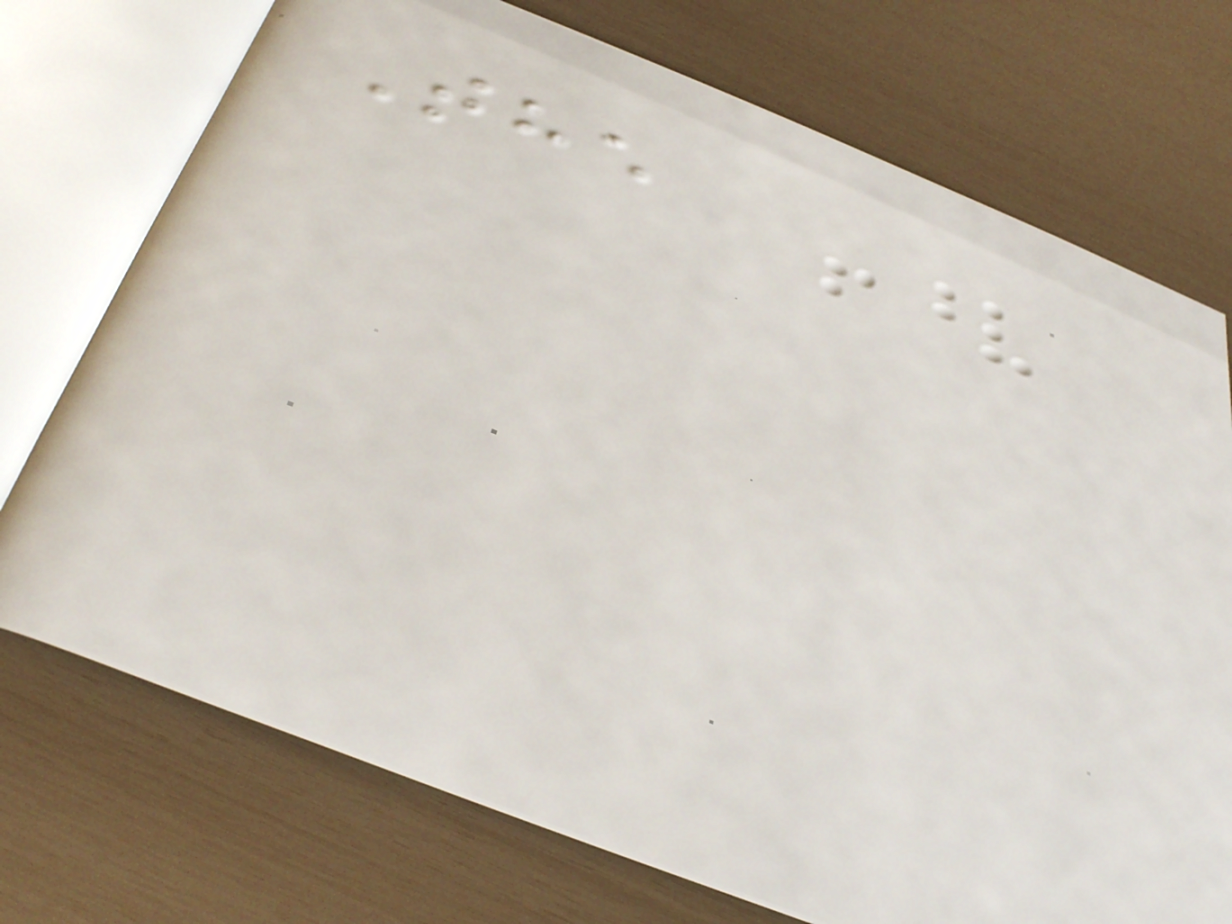The
